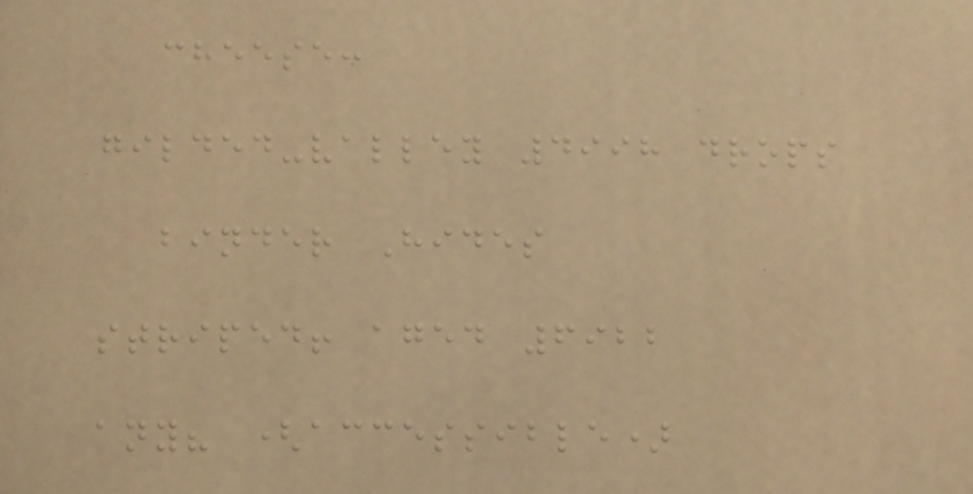cheese:
gilded-valley 4998 drops
binder Hides
striped! aged 6922
any? (accessible)
